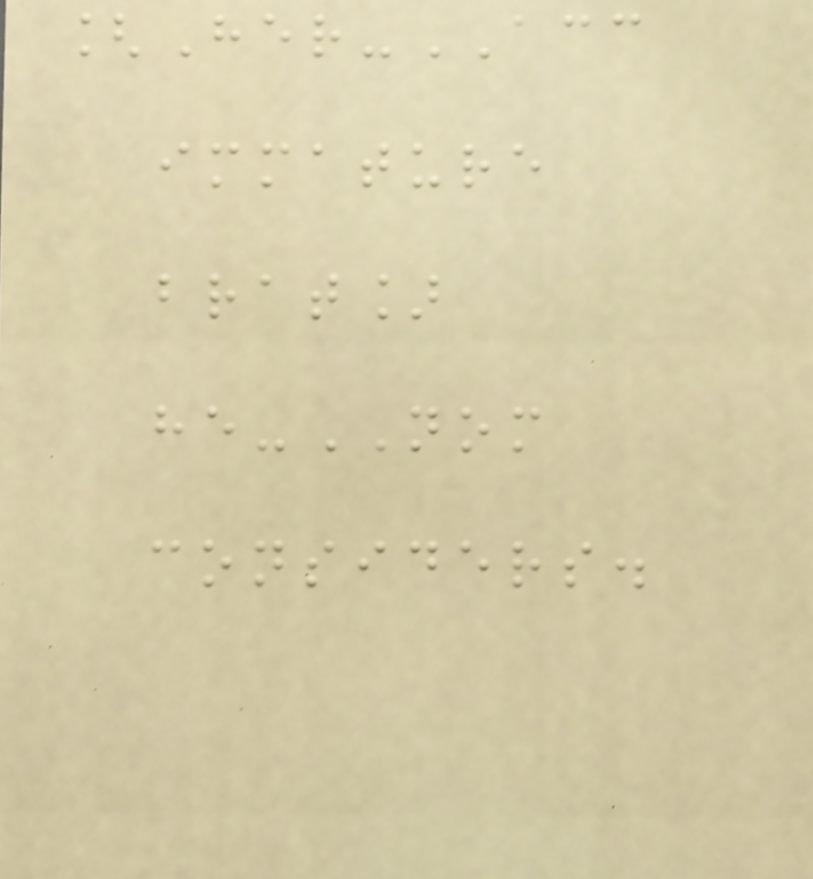[Her-ACC
immature
brat]
he-NOM
considers.
